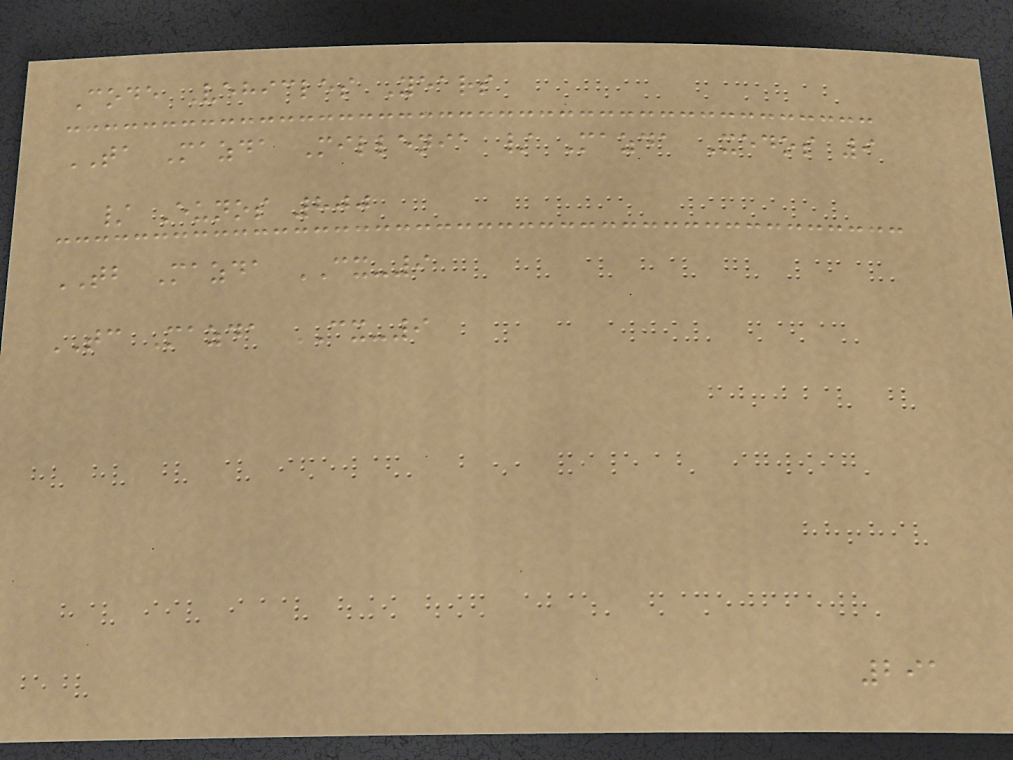Code Vehicles Years
TA Mazda Millenia / Mazda Xedos 9
/ Eunos 800
TB Mazda CX-9
TC Mazda CX-9
291
